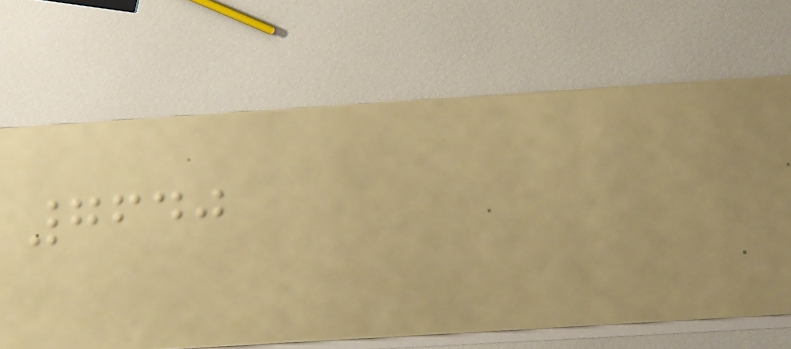7640
